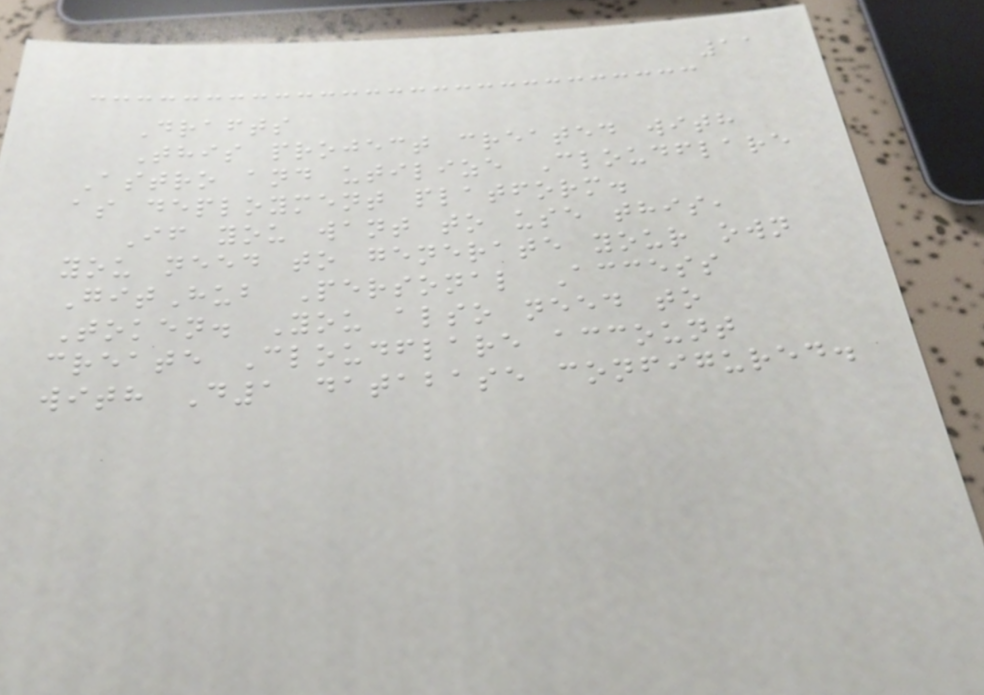11
Drafts
This project created with
Astro and utilize Cloudflare
as deployment platform.
If you want to use this,
you need to generate your own
GitHub Personal Access
Token. You also need to
create Cloudflare account
with D1 database configured.
